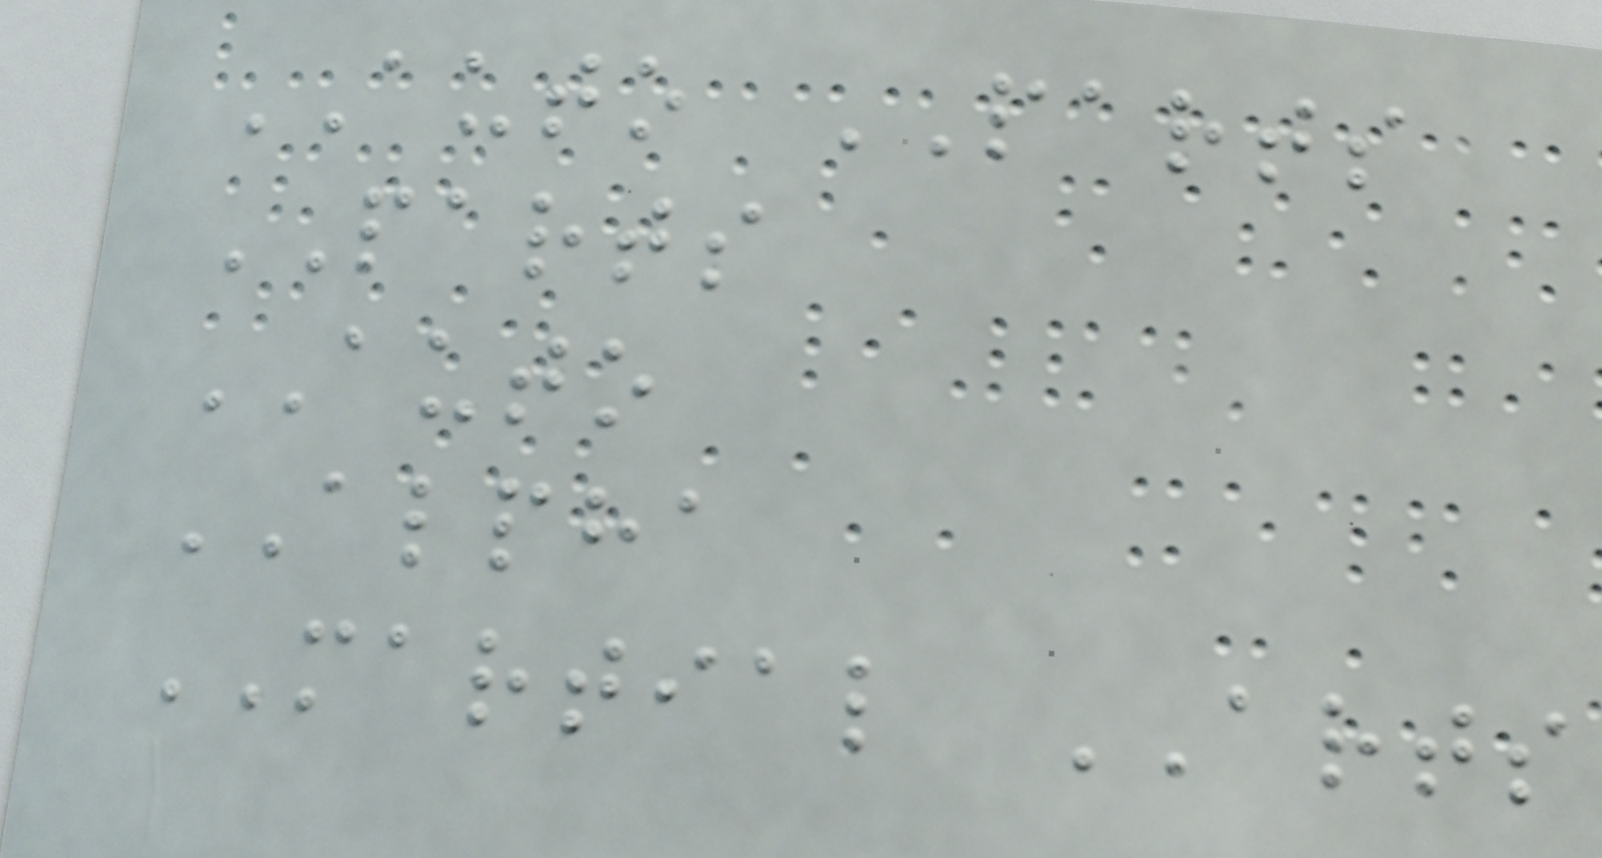AUTO PARTS
PARTS
AUTO
ALPHA
MARTIAL ARTS
